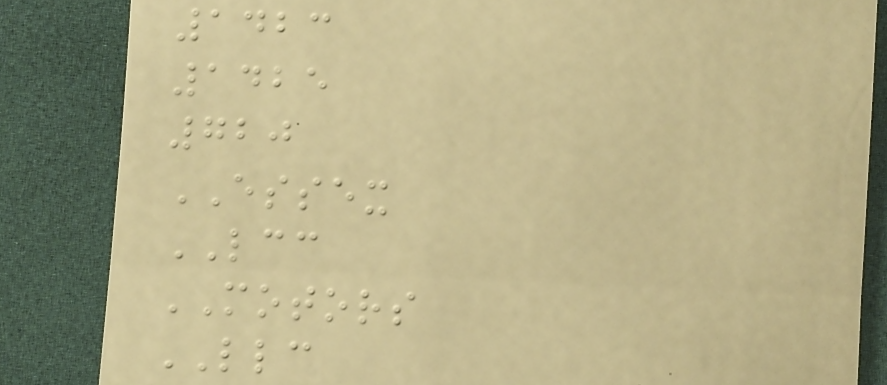1423
1425
720
ESSEX
LCC
MOTORS
LLC
